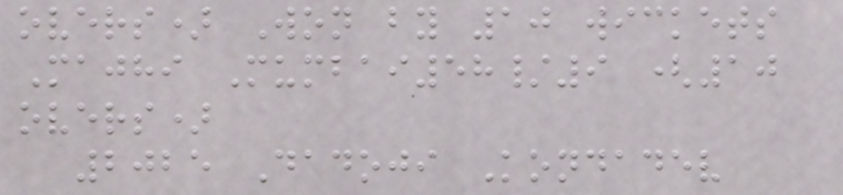overs) Won by 10 wickets
Majhi Mumbai58/9 (10
overs)
2025 Dadoji Kondadev
